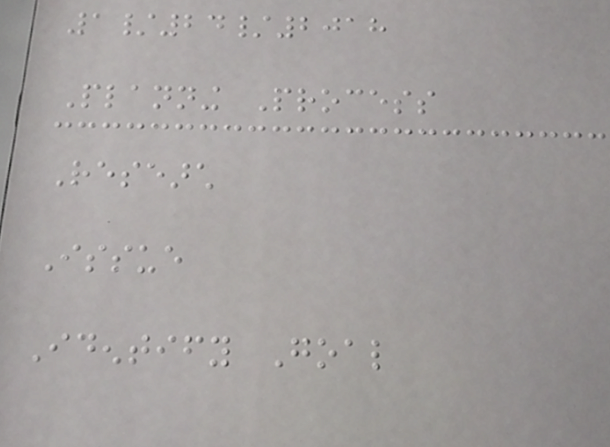1/24/2018
Planning Process
Research
Issue
Identify Goal
